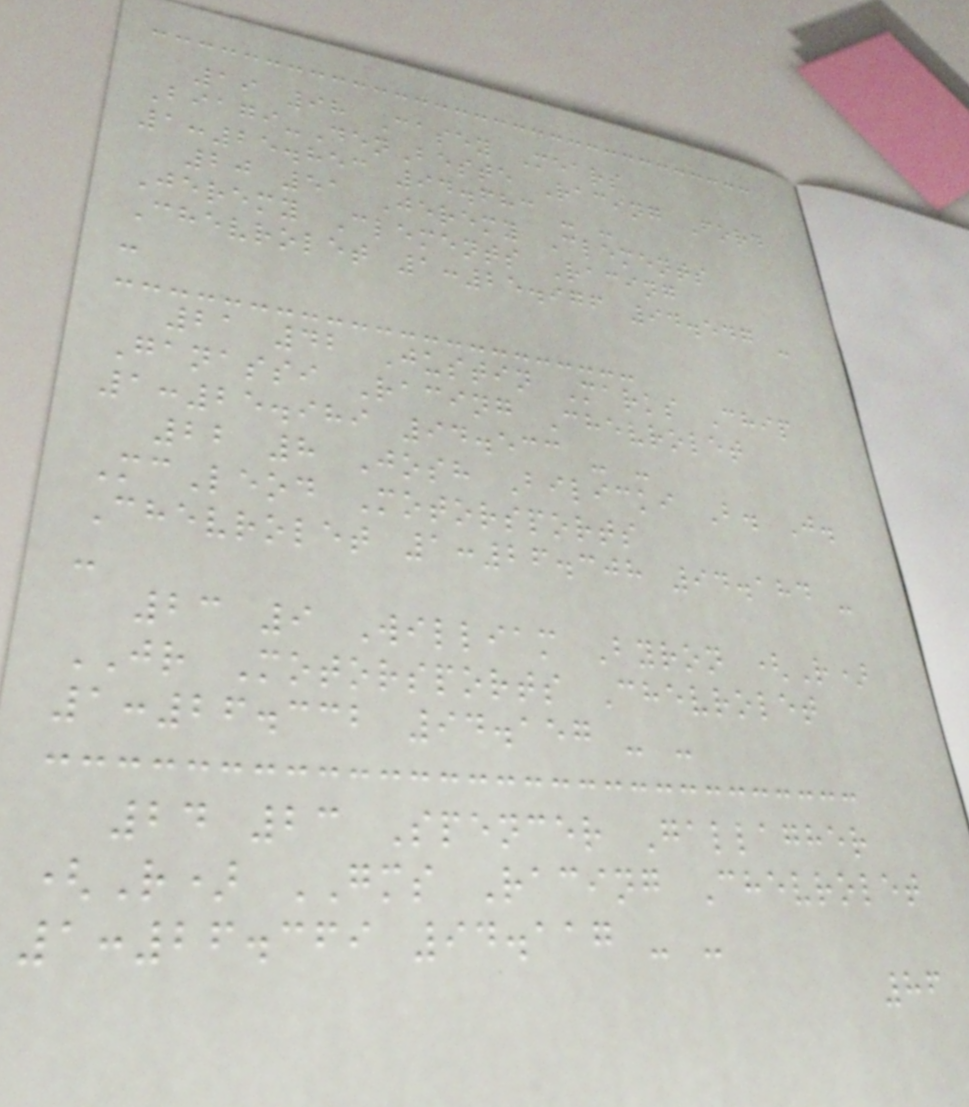19 98 Casey Mears
Biagi-DenBeste Racing Ford
1:25.853 94.683 - -
20 51 Jeremy Clements
Jeremy Clements Racing
Chevrolet 1:25.976 94.547 -
-
21 42 Justin Marks Chip
Ganassi Racing Chevrolet
1:25.989 94.533 - -
22 8 Josh Bilicki B. J.
McLeod Motorsports
Chevrolet 1:26.308 94.184 -
-
23 9 William Byron (R)
JR Motorsports Chevrolet
1:26.332 94.157 - -
24 23 Spencer Gallagher
(R) GMS Racing Chevrolet
1:26.369 94.117 - -
86
